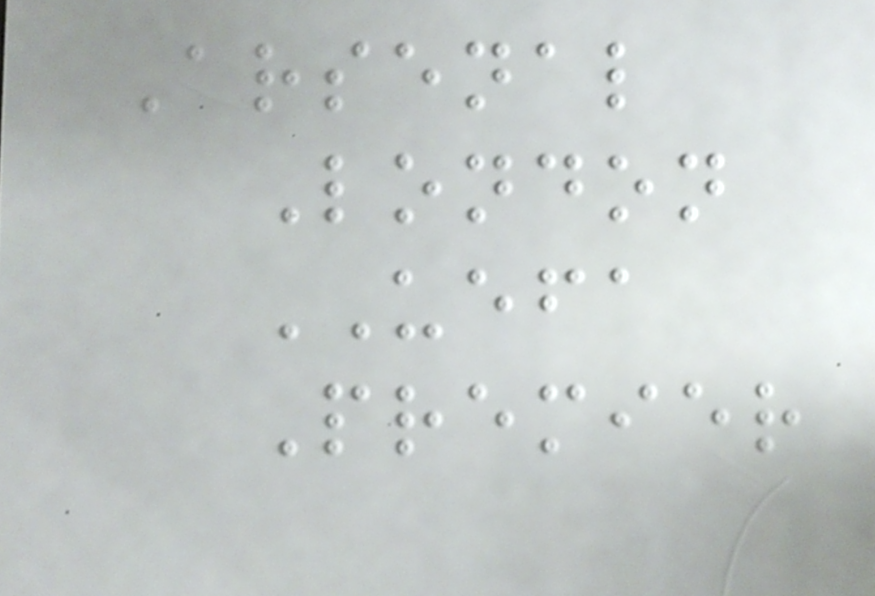Arsenal
London
UEFA
Premier
